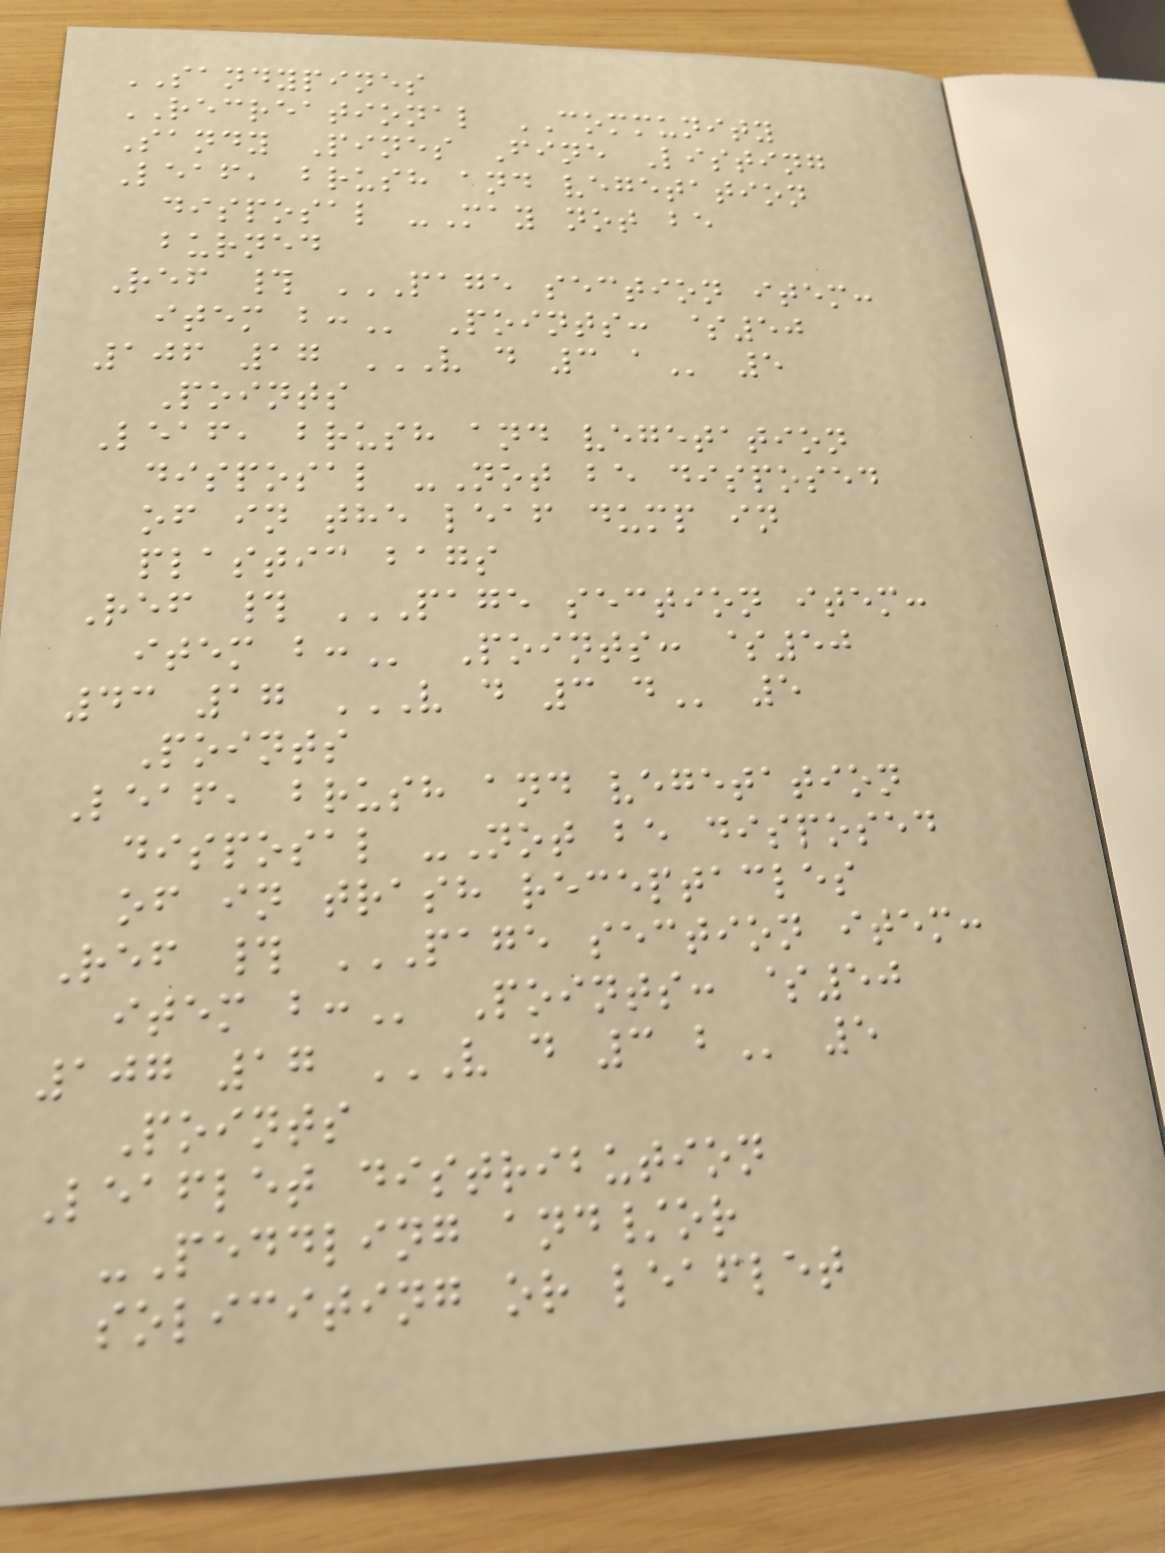SANDYPINES
RECREATIONAL COMMUNITY
Sandy Pines Fine Listing
Leaf, brush and vegetation
disposal -May not be
burned
Ref # PAGE SECTION ITEM:
ITEM B: Points: $50
106 17 V D 3 A 5
Points
Leaf, brush and vegetation
disposal -Not be disposed
of in the leaf dump in
plastic bags
Ref # PAGE SECTION ITEM:
ITEM B: Points: $50
43 17 V D 3 D 5
Points
Leaf, brush and vegetation
disposal -Not be disposed
of in trash receptacles
Ref # PAGE SECTION ITEM:
ITEM B: Points: $50
107 17 V D 3 B 5
Points
Leaflet distribution
-Peddling and/or
soliciting or leaflet
